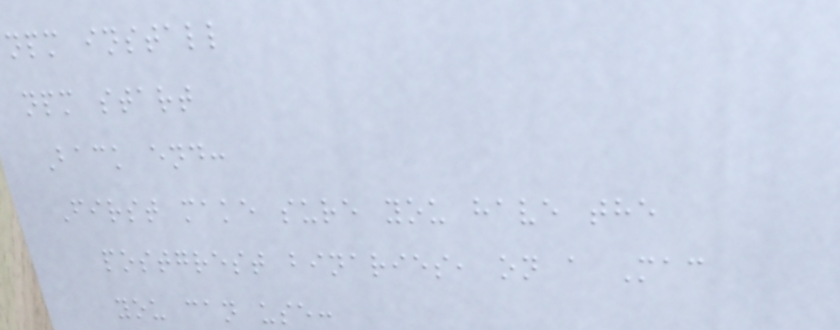npm install
npm start
Back end:
First make sure you have the
postgrest binaries, on a Mac
you can use:
